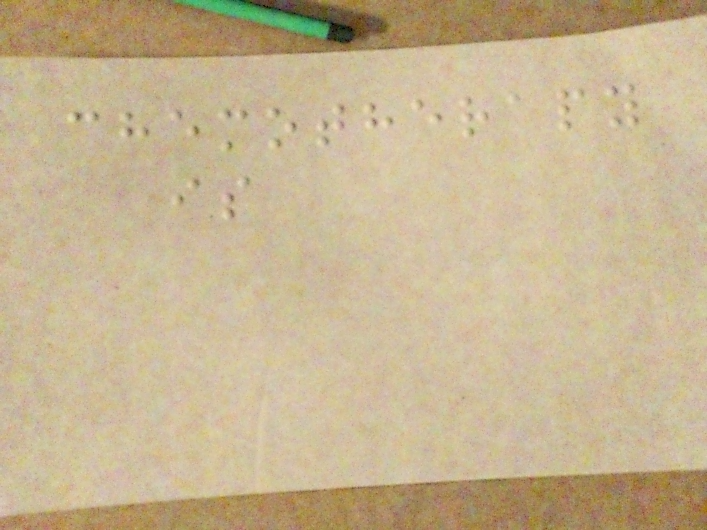chemotherapy
is
